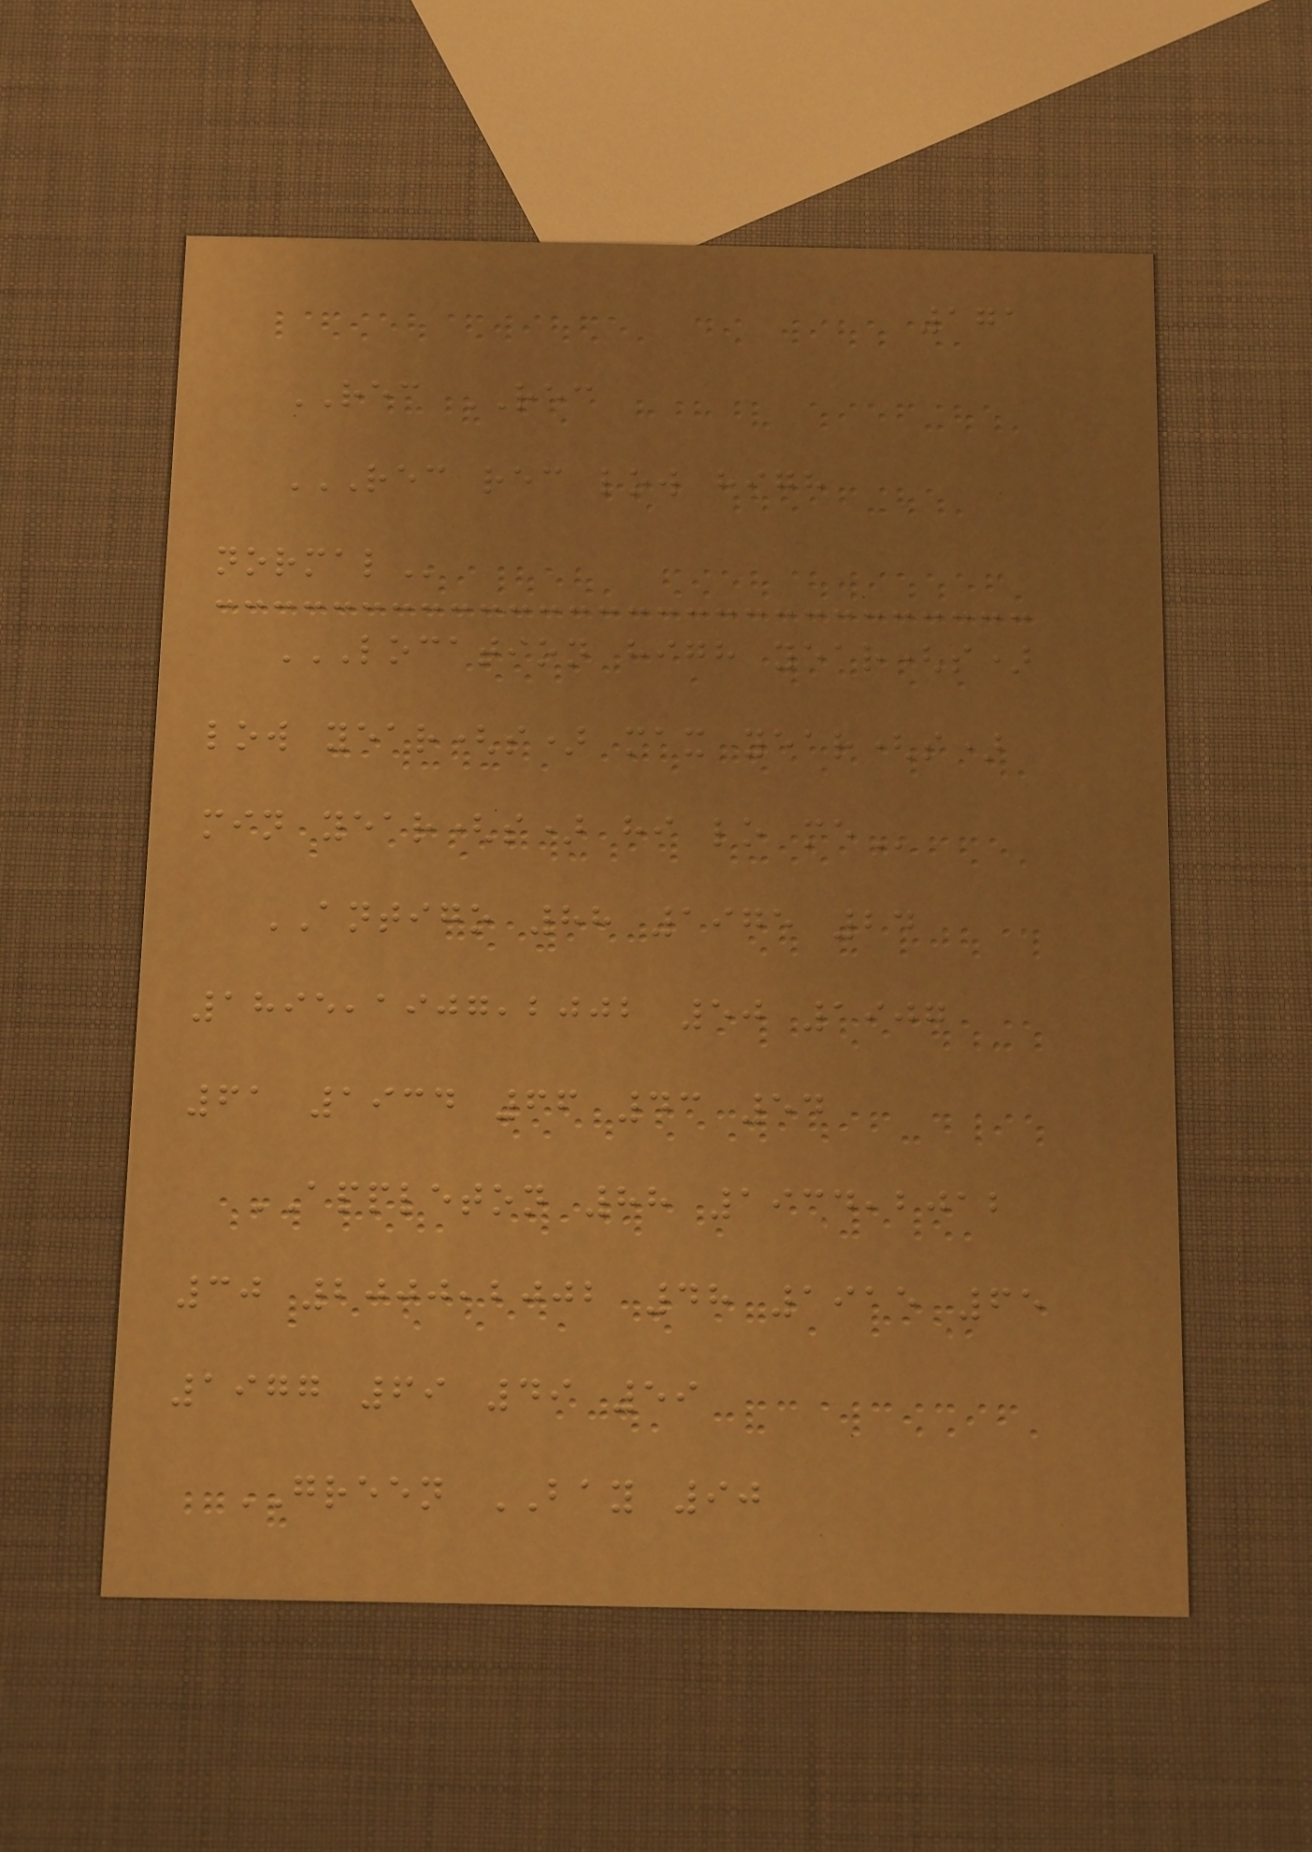171
REC REC
REC REC LOW HIGH
NORMAL
LOCATION HIGH YEAR(S)
LOW YEAR(S) MAX YEAR(S)
MIN YEAR(S) HI LO ME
ANTIGO 88 1975 24
1895,1907,2002 50 1907
61 1934 66 43 54
APPLETON 88 1934,2012
30 2000,2002 48 1915 65
1977 69 49 59
GREEN BAY 90
